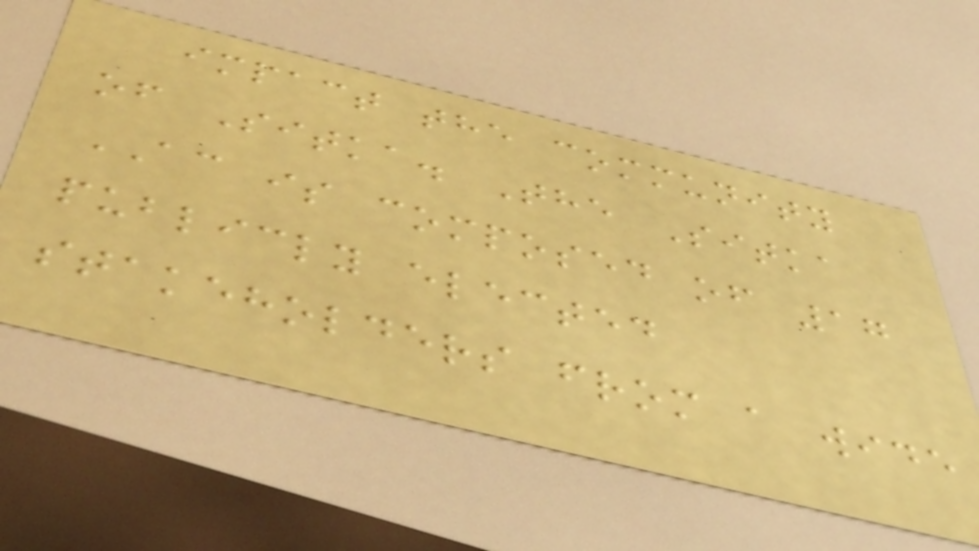impact the community
of Sitka. The Sitka
AC is composed of 17
publicly elected
stakeholders from a wide
